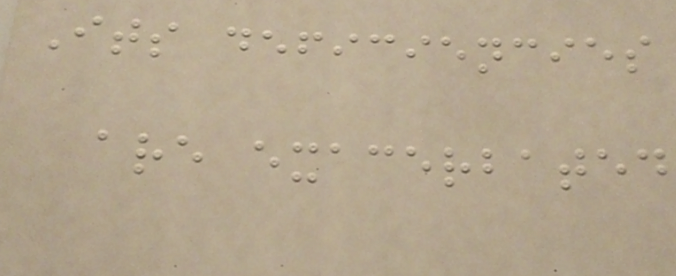Its deficiencies
are exacerbated
